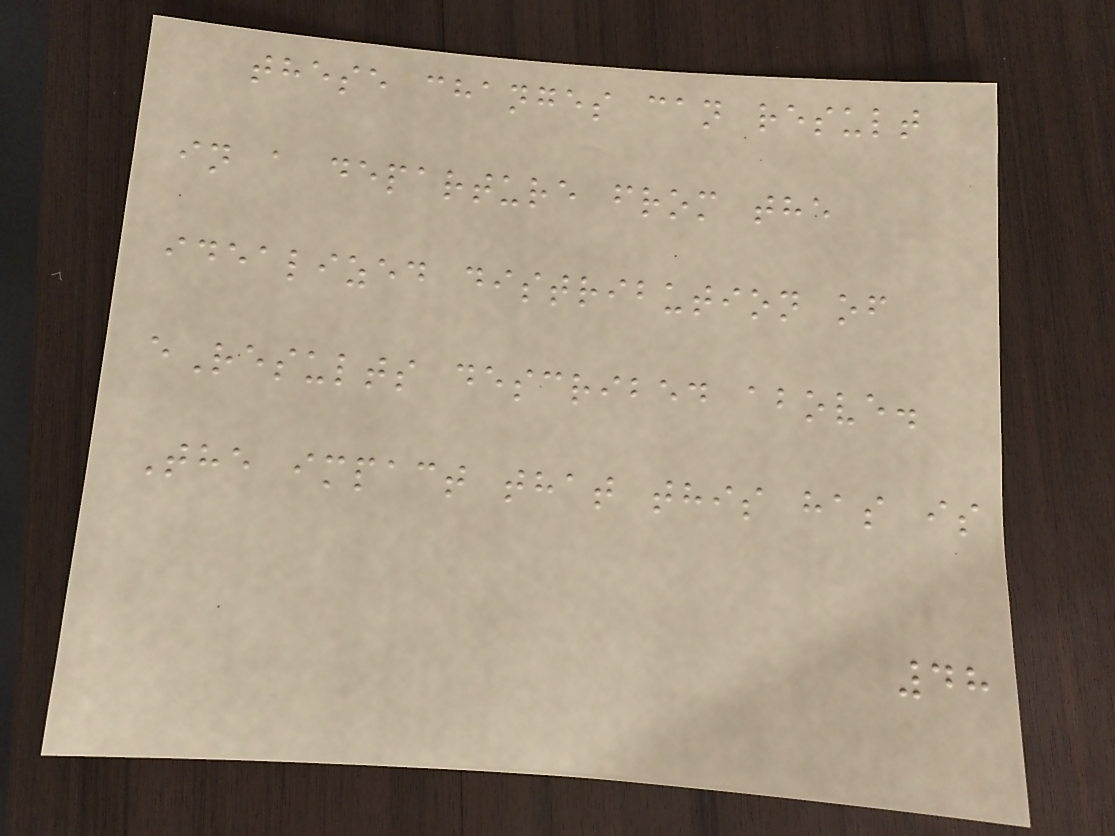these changes can result
in a departure from the
idealized distribution of
eResults described above.
The impact that this has is
48
